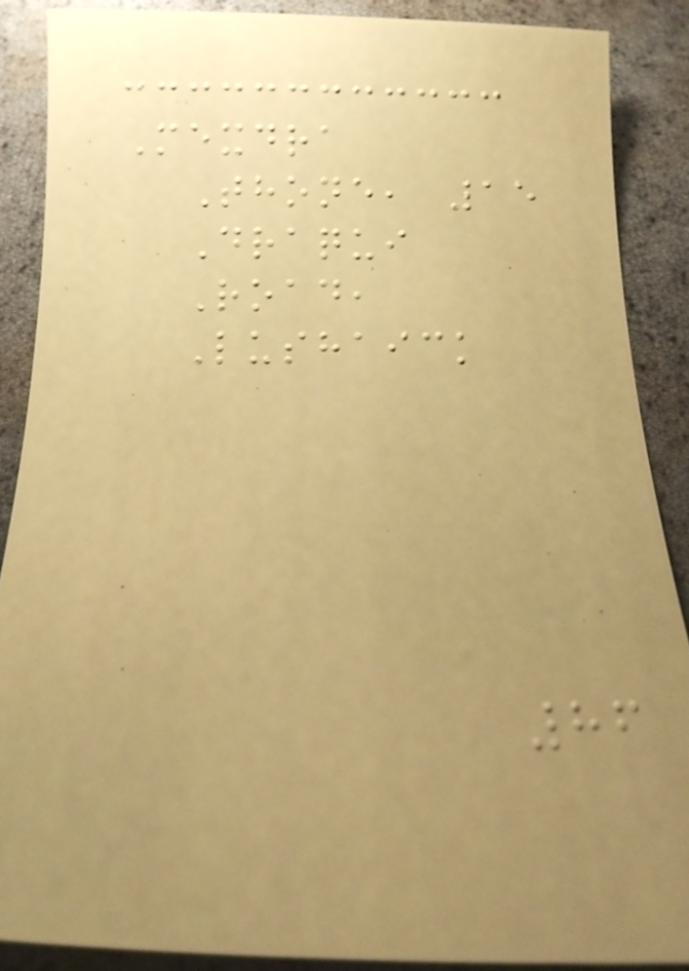Mexdra
Thone, 15
Draqui
Road,
Lushaick
86
